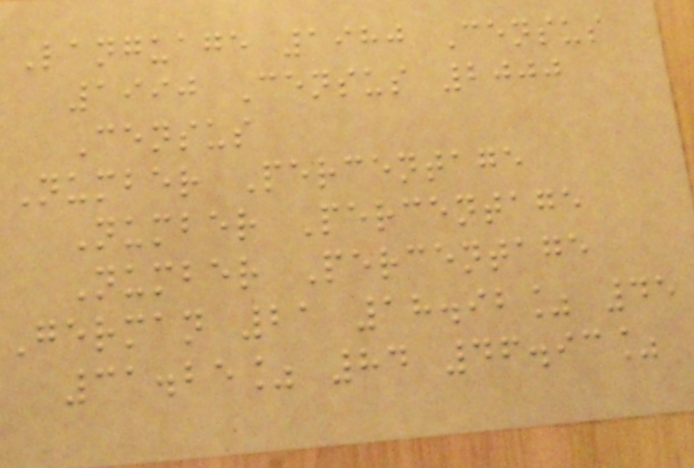Language 1980 Census
1990 Census 2000
Census
Number Percentage
Number Percentage
Number Percentage
German 21 18.92% 45
31.25% 84 46.93%
